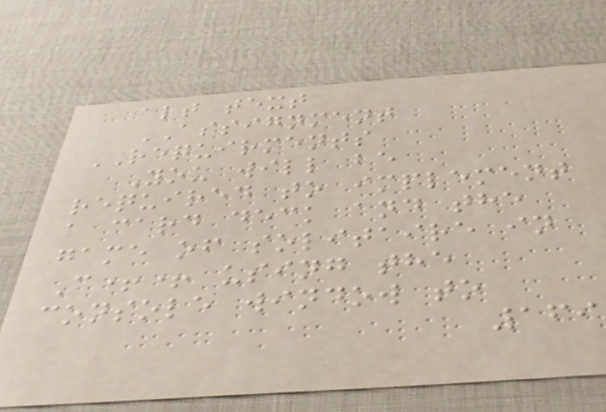alt text
ASSIGNMENT
REQUIRMENTS
You will be
required to implement
a card deck and the
game of solitaire in
C++ using the
console window to
169
